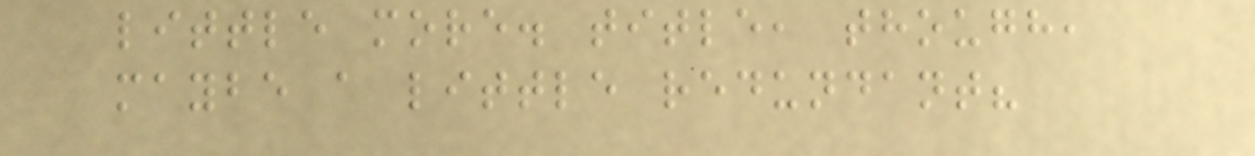little more. title, though,
maybe a little redundant?
